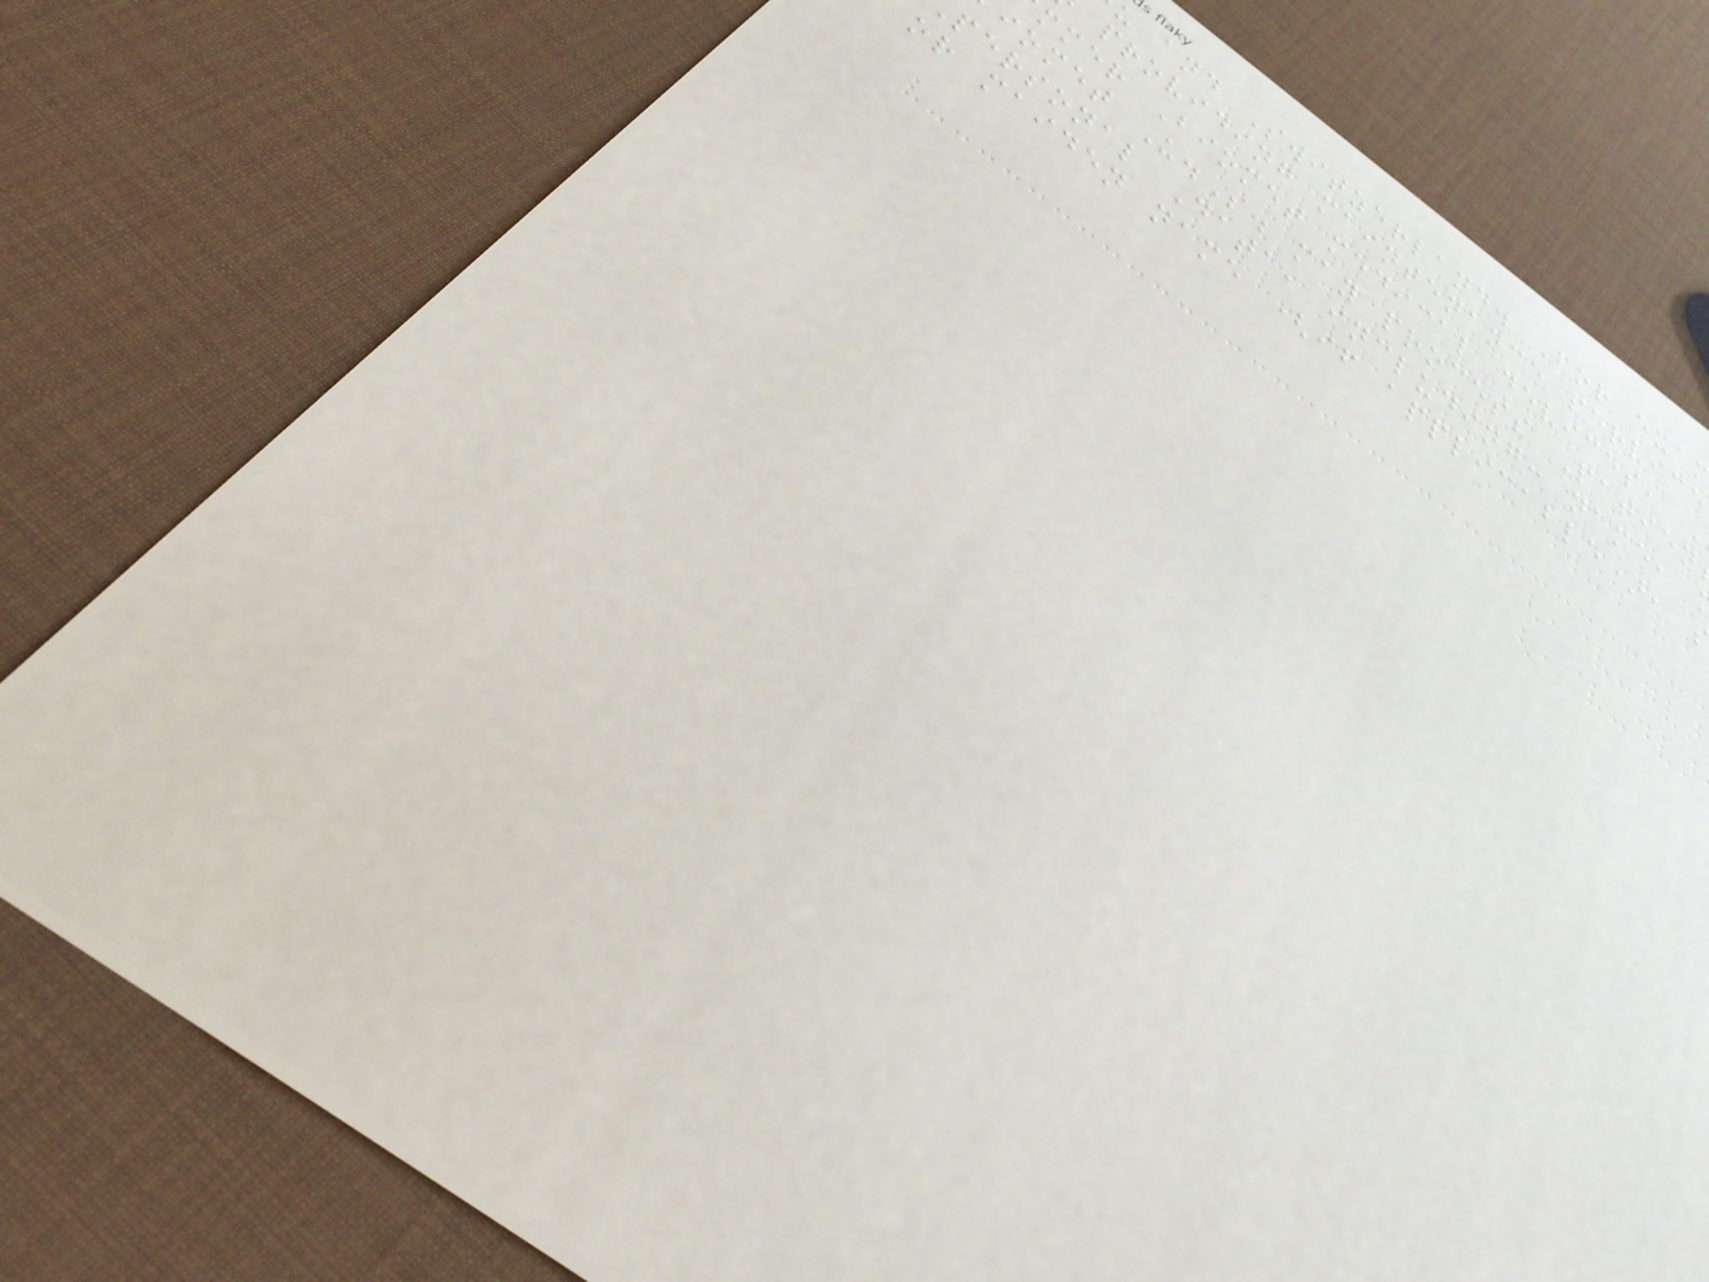u and Switzerland. For exa
providing maintenance service
mmer Biomet medical devices,
iomet U.S. may process Patien
personal Data, including: name,
or maiden name (if applicable),
